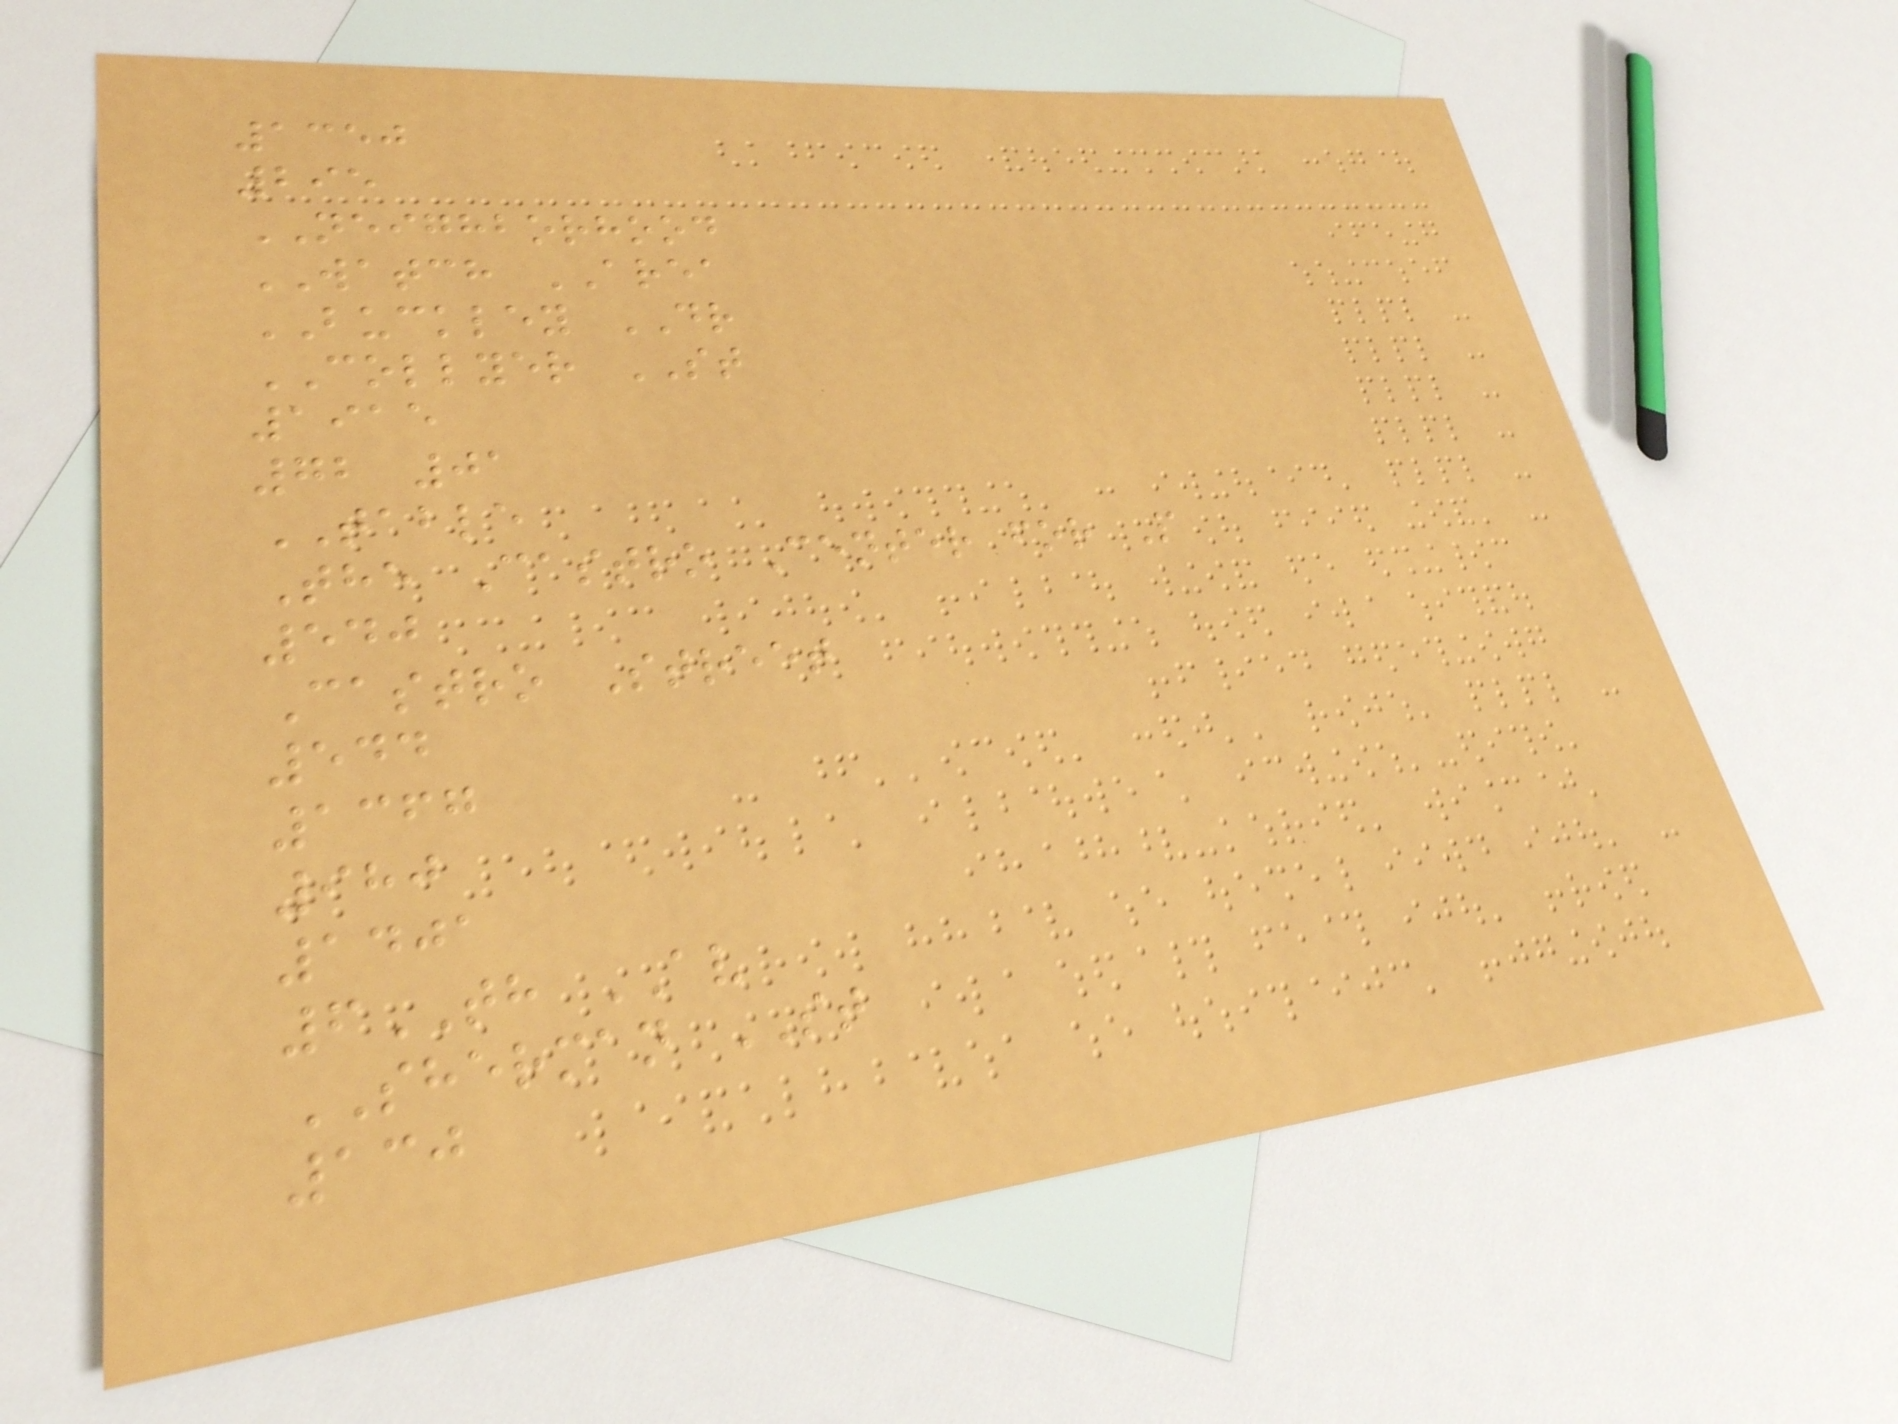1350
295
NEIGHBORHOOD
WATCH AREA
BUCKLEY DR
COLLYER ST
1915
72 01
TABLE
The Castro Center for P
540
Castro Street
544
1367
980
1401
6TH AV
SHERMAN ST
130
